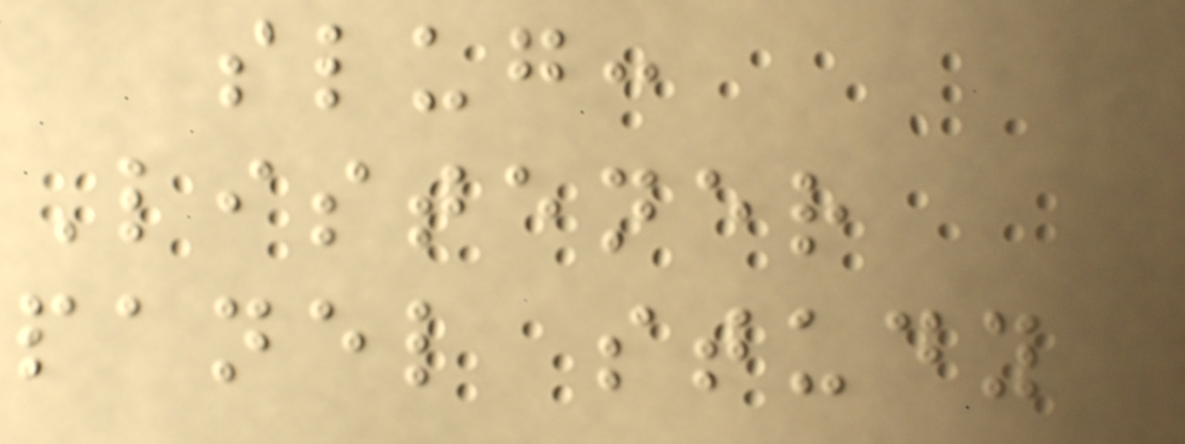slug:
Listener
panel study
